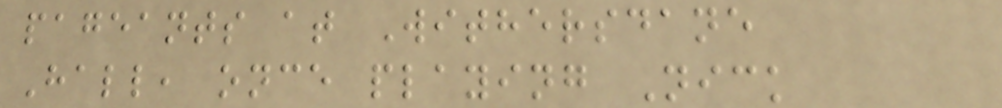pageants at Withersdane
Hall, once playing Nick
